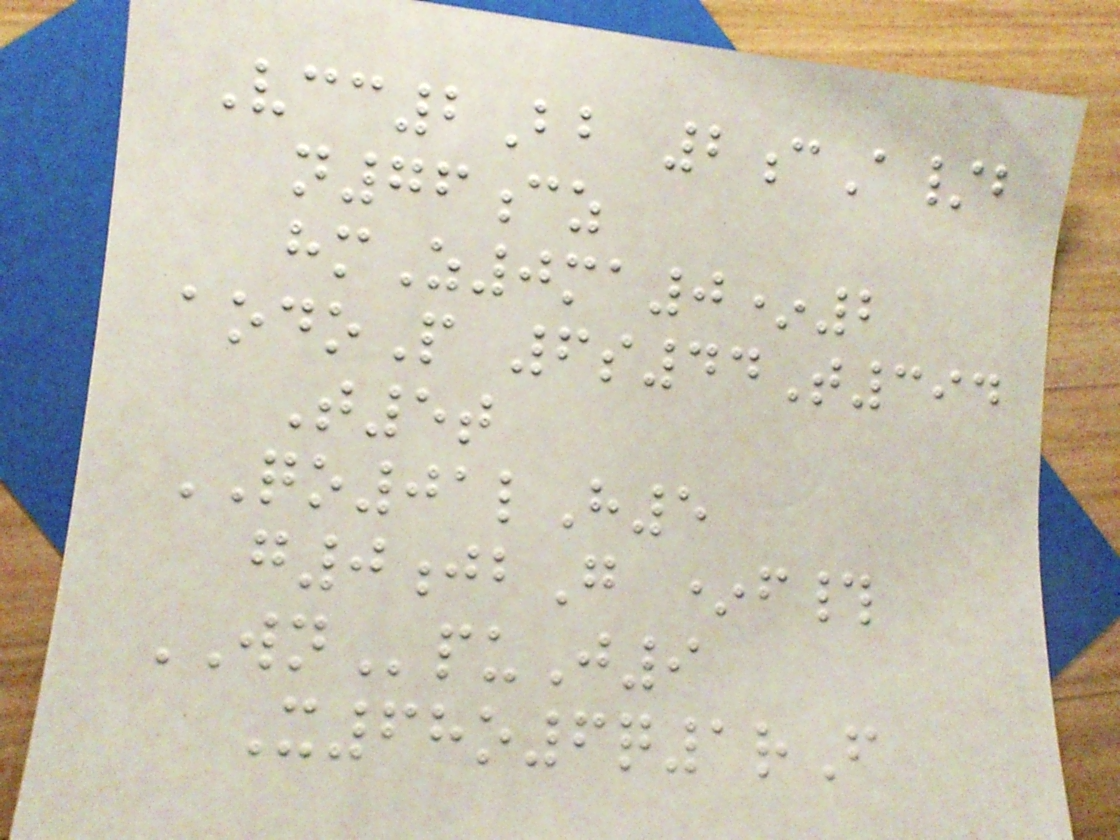Vcc2Bb 2cA/b
n76cz
hmZ0ma0*2
aodoP 6s44T394
T5t
QO01lH5
g0jbG *f#
WNpuJ9
X68o6q1rF
